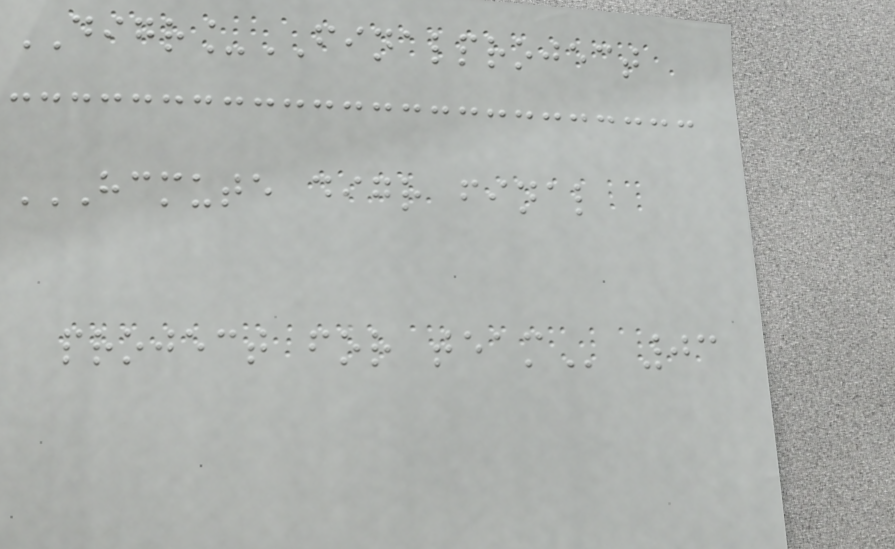DIGR_FINALPROJECT
HCMUTE DIGR FINAL
PROJECT FOR TEAM 03
